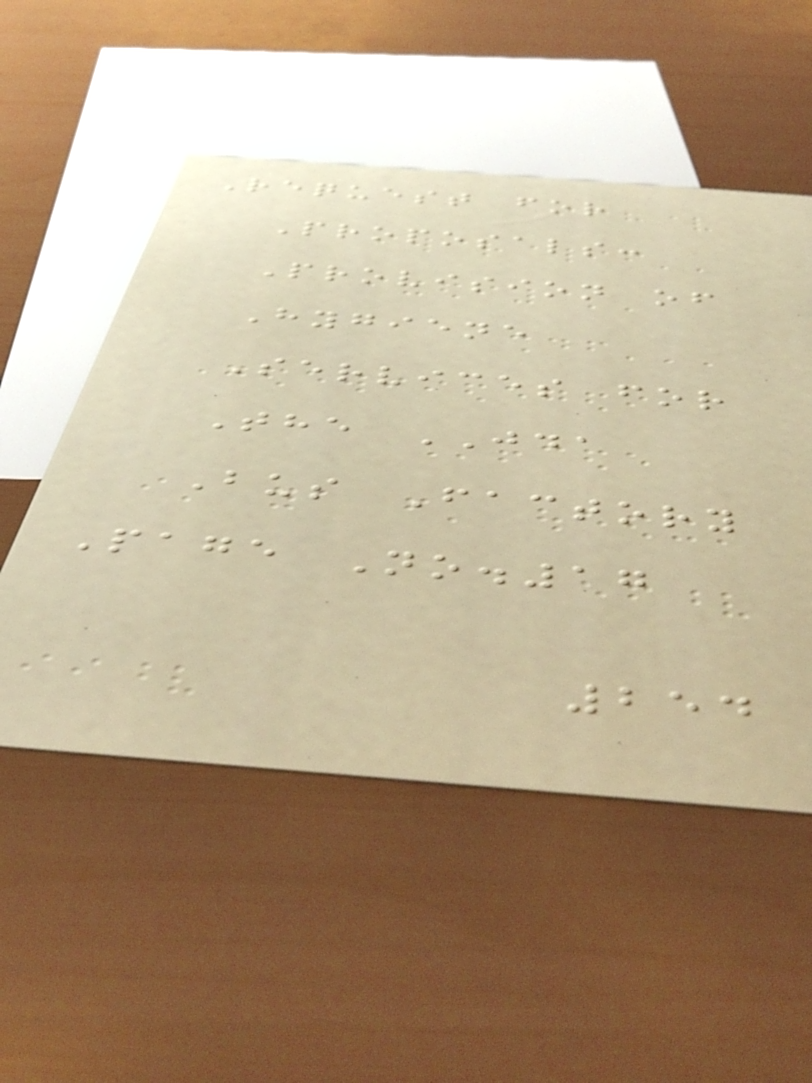Request for
Proposals:
Provision of
Hygiene
Services for
The JDA
Bus Factory
Page No.17
254
